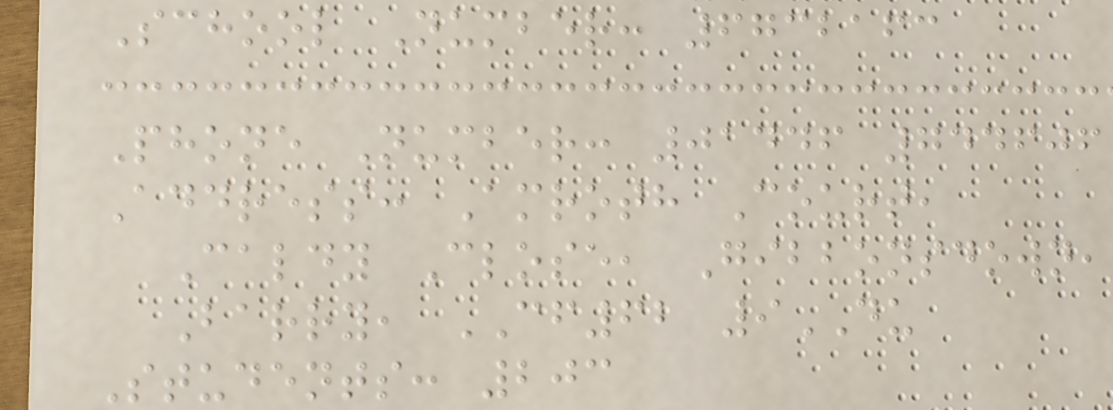School Number: 6732163
Phone Number: 01446 744606
Address: Amroth Court,
Caldy Close, Gibbonsdown,
Barry, CF62 9DU
Students: 203
